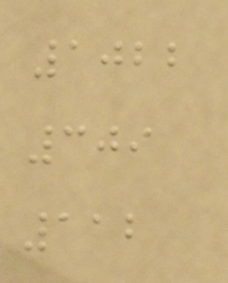1022
309
112
